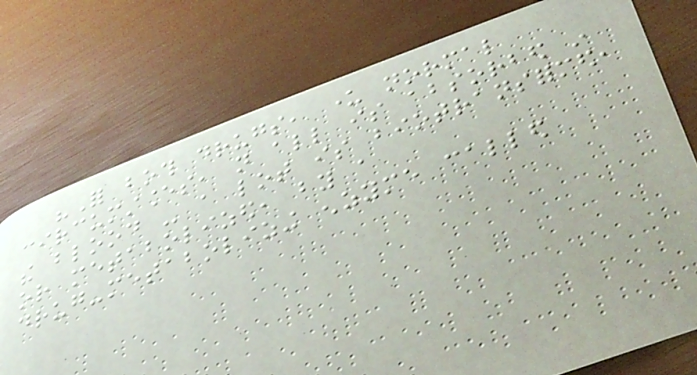"For both drugs, under normal
circumstances, not all is absorbed in
the blood - a lot is biotransformed,
or metabolized, by a
drug-metabolizing enzyme called
